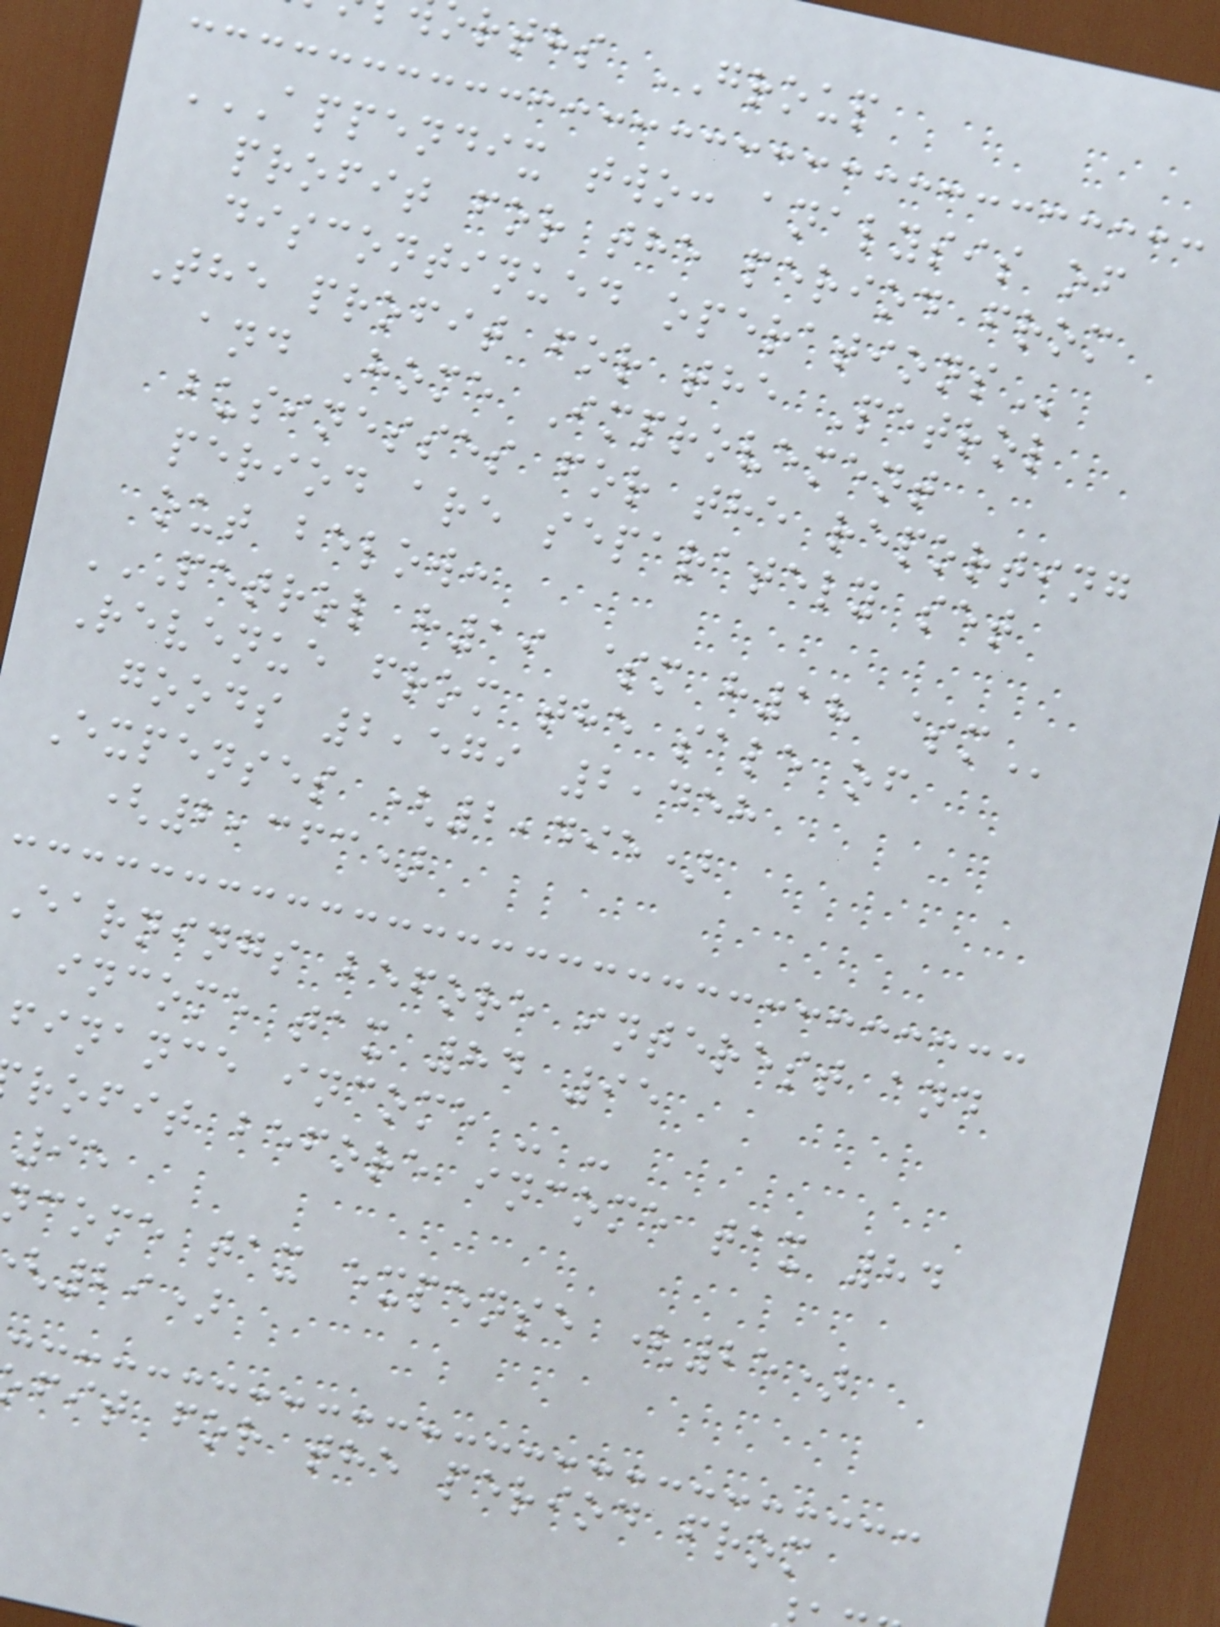rths GROUP
APPENDIX TWO: ANALYSIS OF
profit for the period from
discontinued
The profit for the Petrol
and Home Improvement
businesses for the reporting
period are separately set
out below:
PETROL H19 $M H18 $M
Revenue from the sale of
goods 2,579 2,458
Expenses (2,495)
(2,363)
earnings before interest and
income tax 84 95
finance income - -
rofit before income tax 84
95
ncome tax expense (25)
29)
fit for the period from
